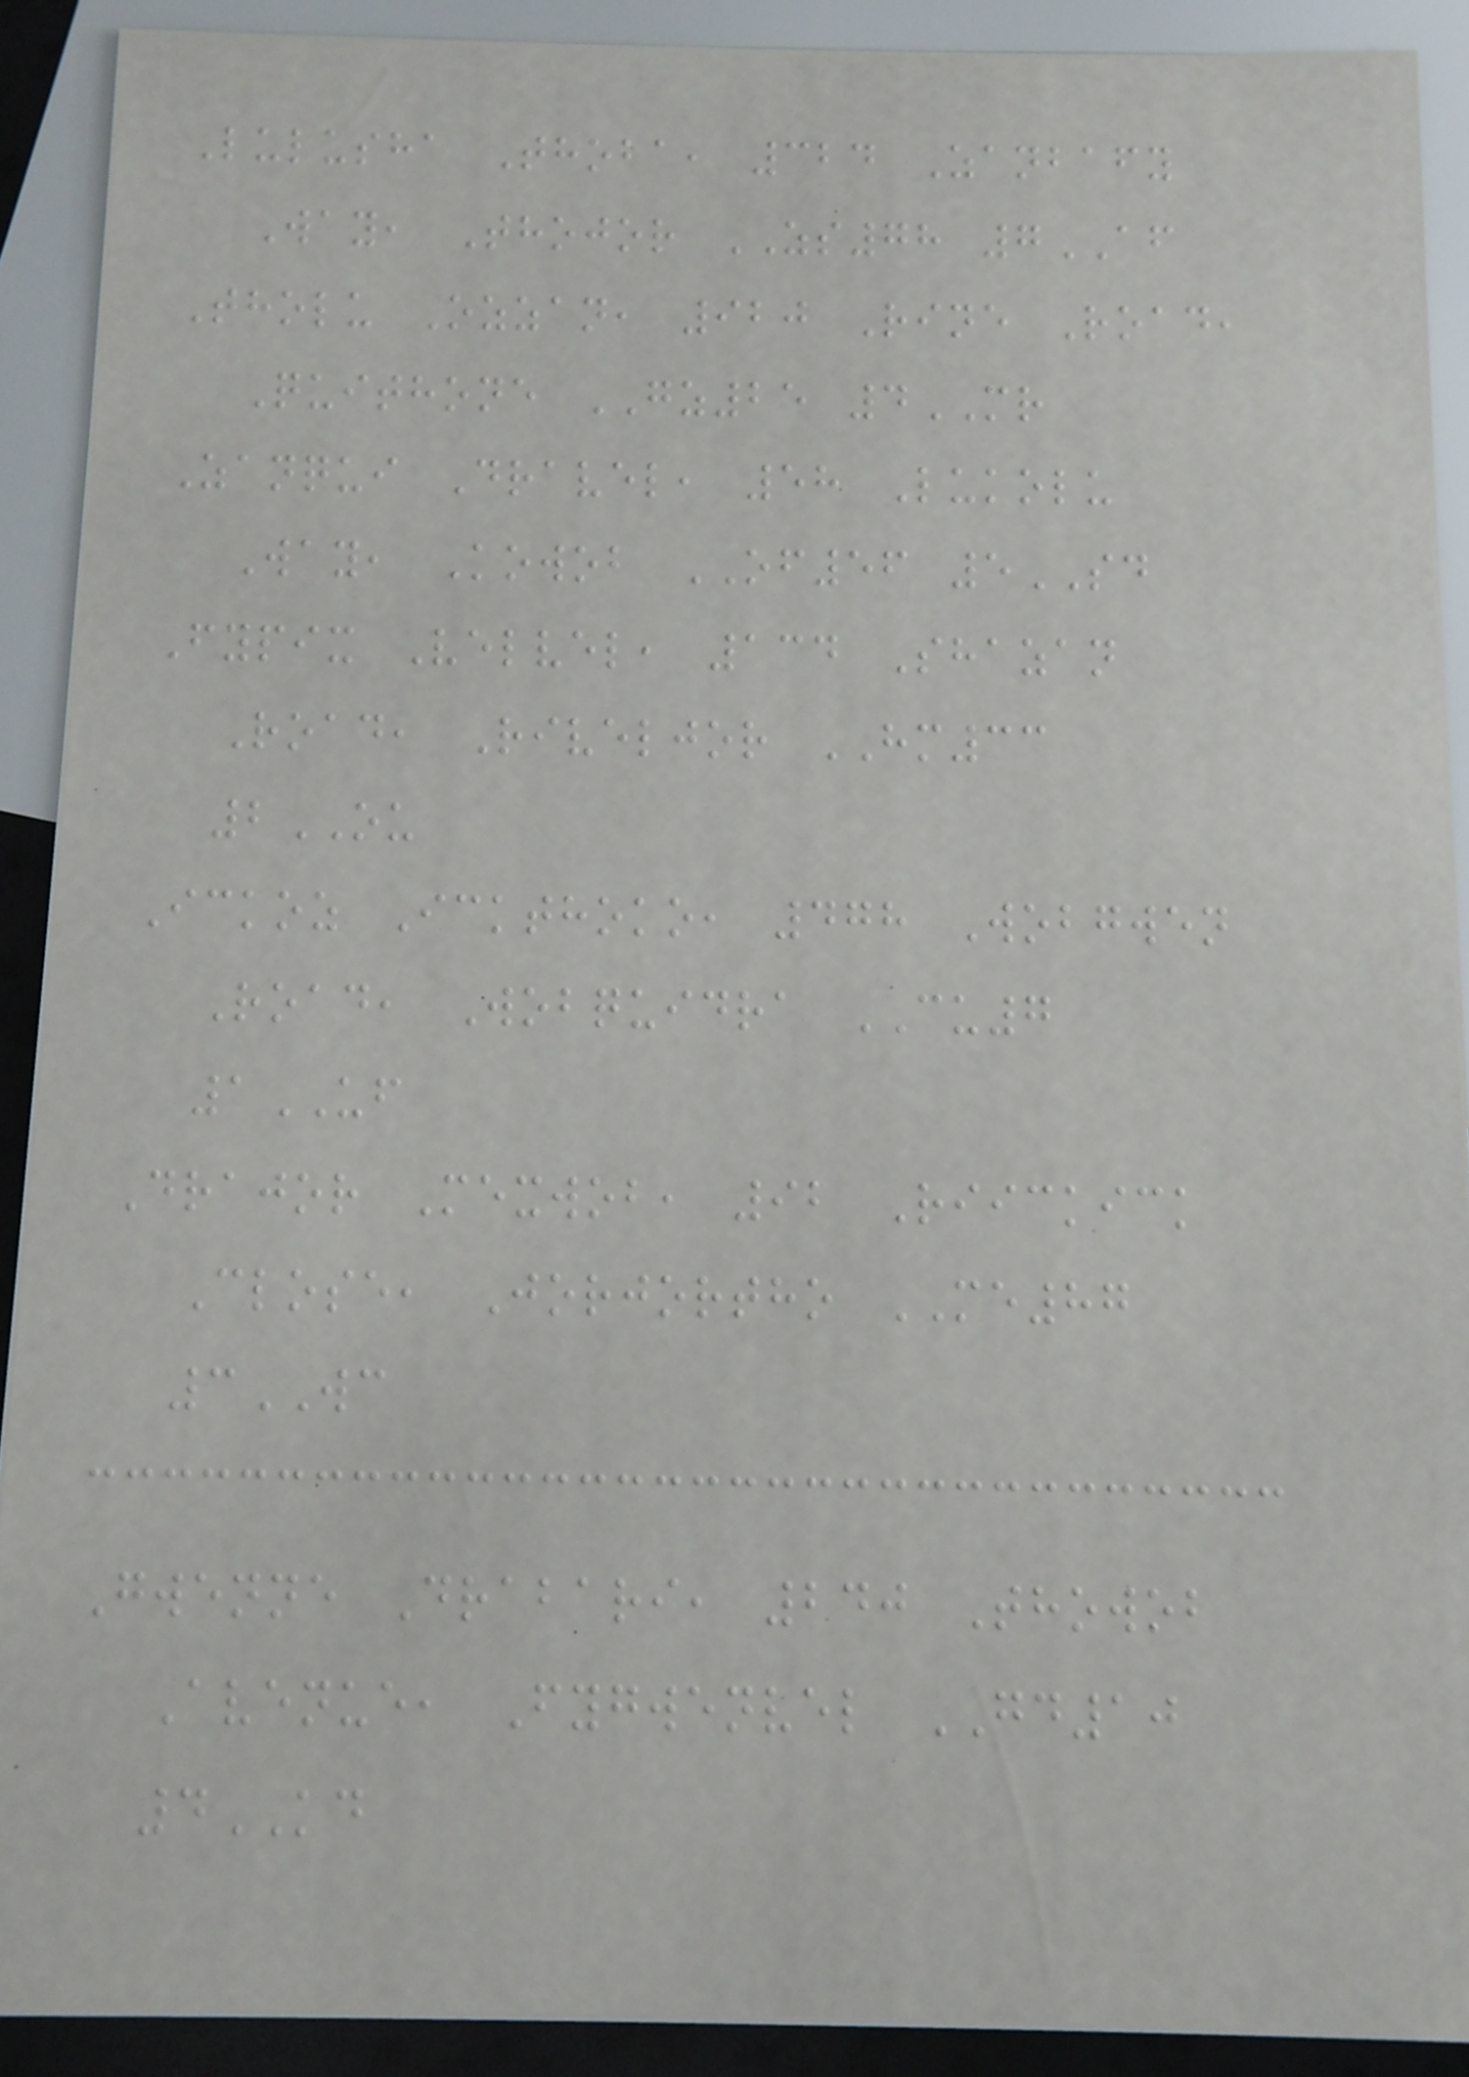Lulusha Thoba, 324 Zanbafy
Way, Thojor ZS78 7AF
Tholu Ozzan, 920 Rine Road,
Quithone GZ25 4MR
Zanqui Dravel, 58 Lukolu
Way, Kowob OF56 5SD
Fypix Velvel, 134 Shazan
Road, Riveljor HM33
2OU
Ickoz Ickthoko, 478 Wobgwen
Road, Wobquidra CU7
1UF
Drajor Mexwob, 92 Riickick
Close, Jorjortho ME87
3WC
Gwenne Drabari, 240 Thowob
Avenue, Fygwenvel GD10
4KD
